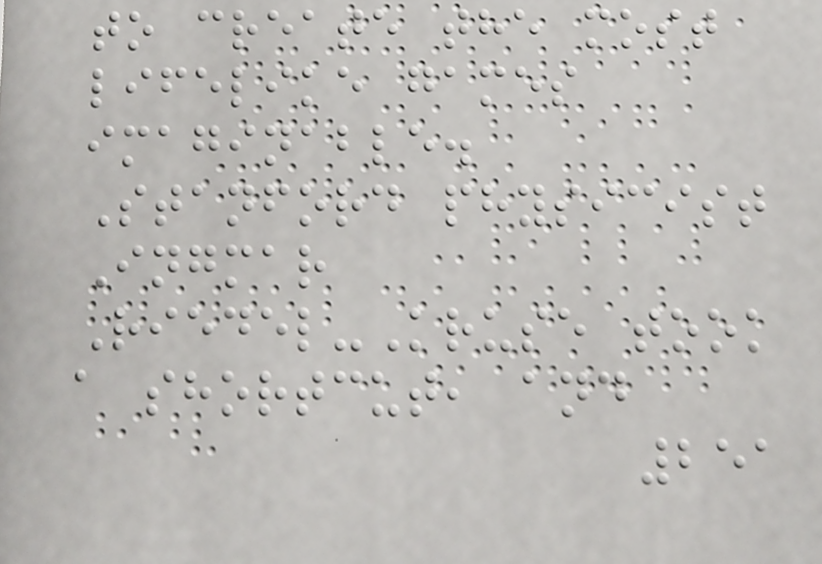to create the most
lifelike games
imaginable.
Stanford physicist
Ingmar
Riedel-Kruse took
a shortcut, and
251
